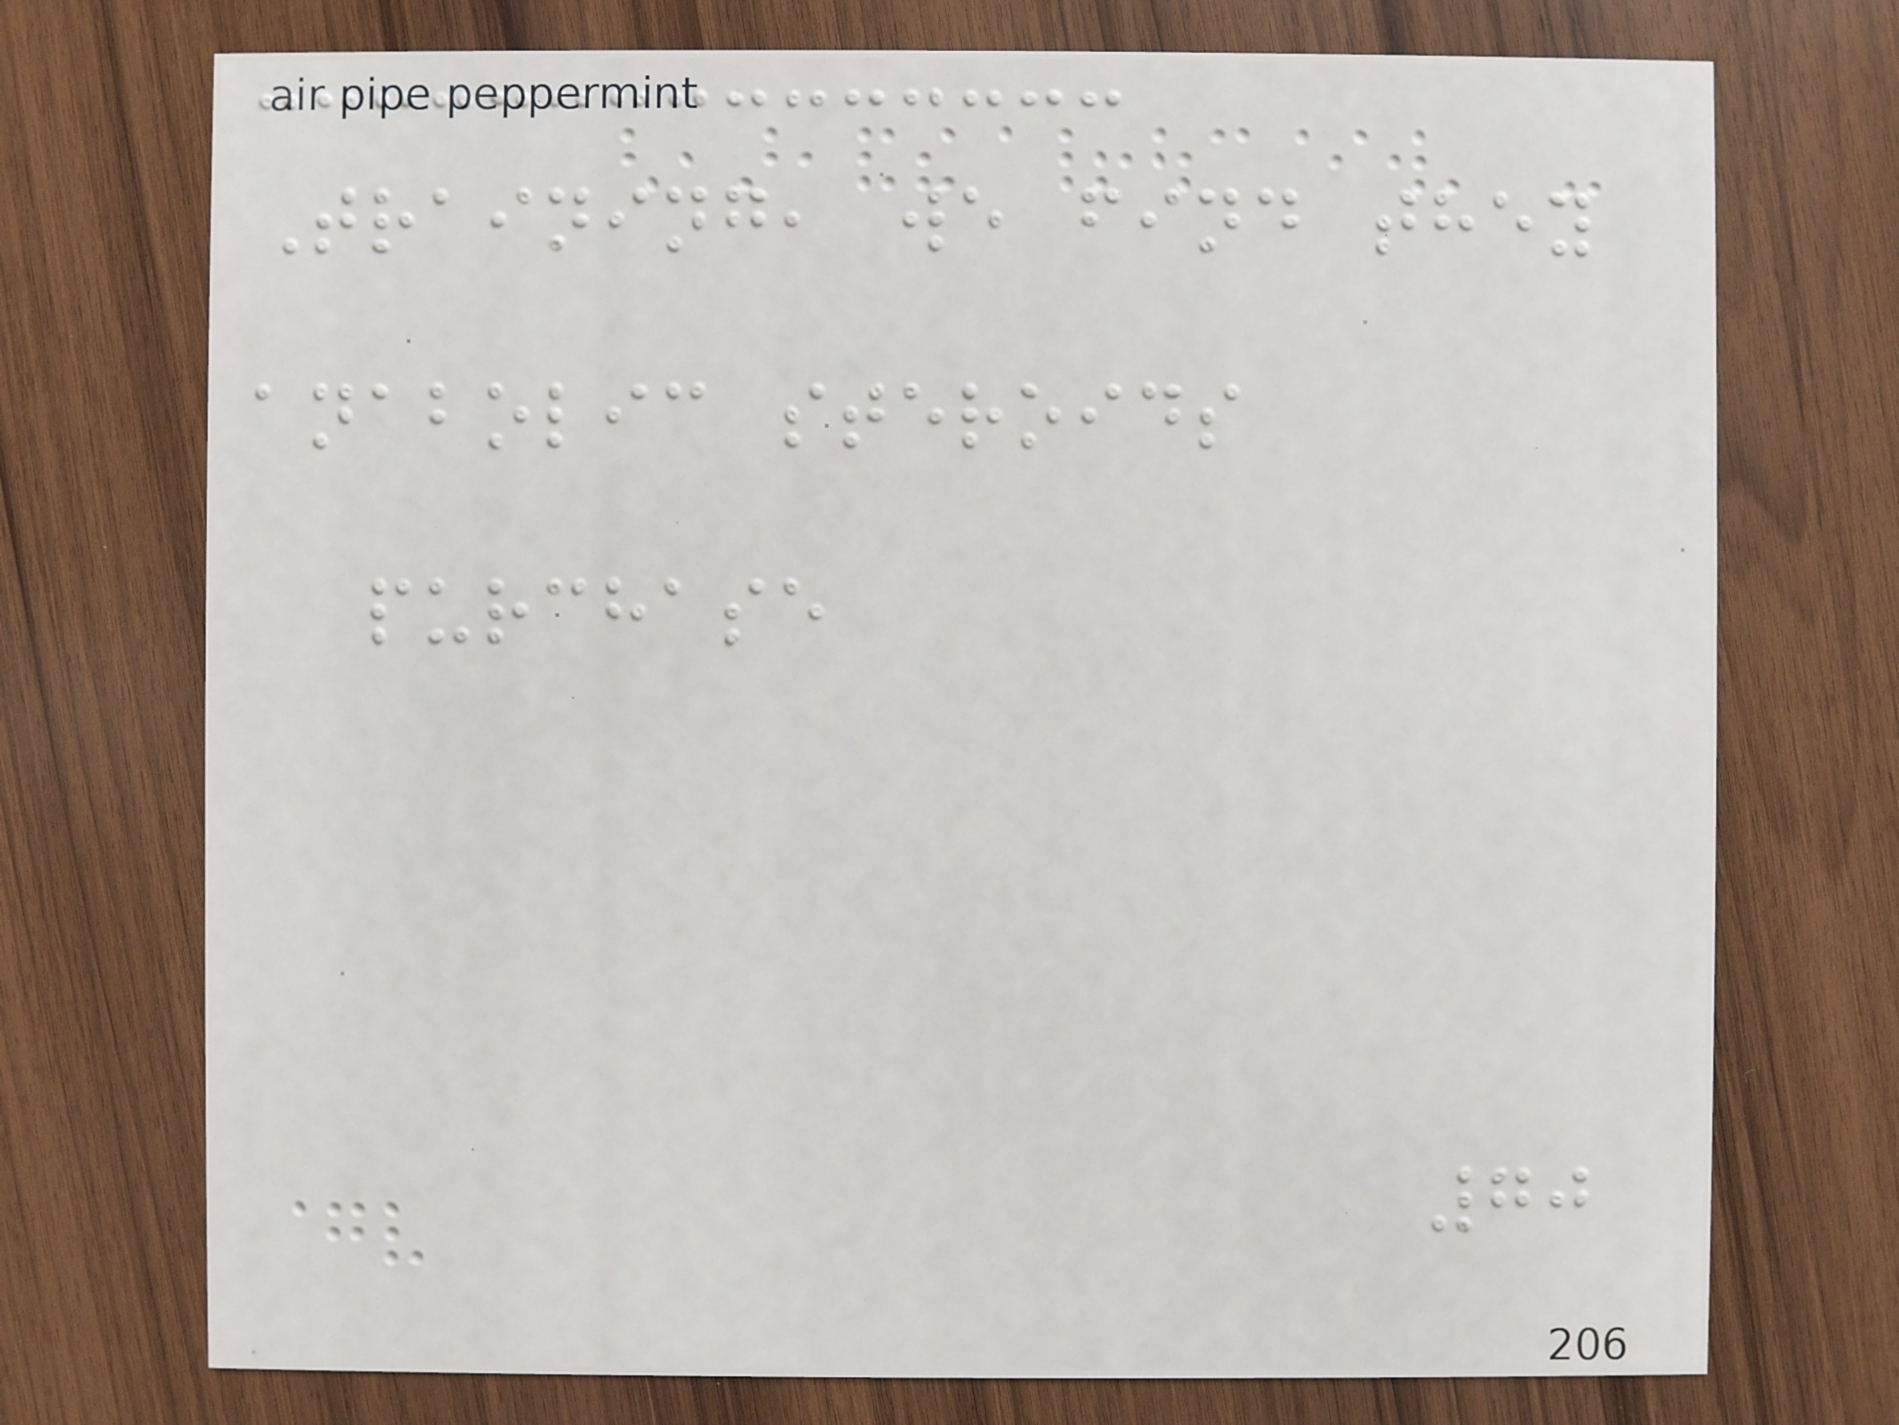Training, we find they
anabolic steroids
purchase
70
